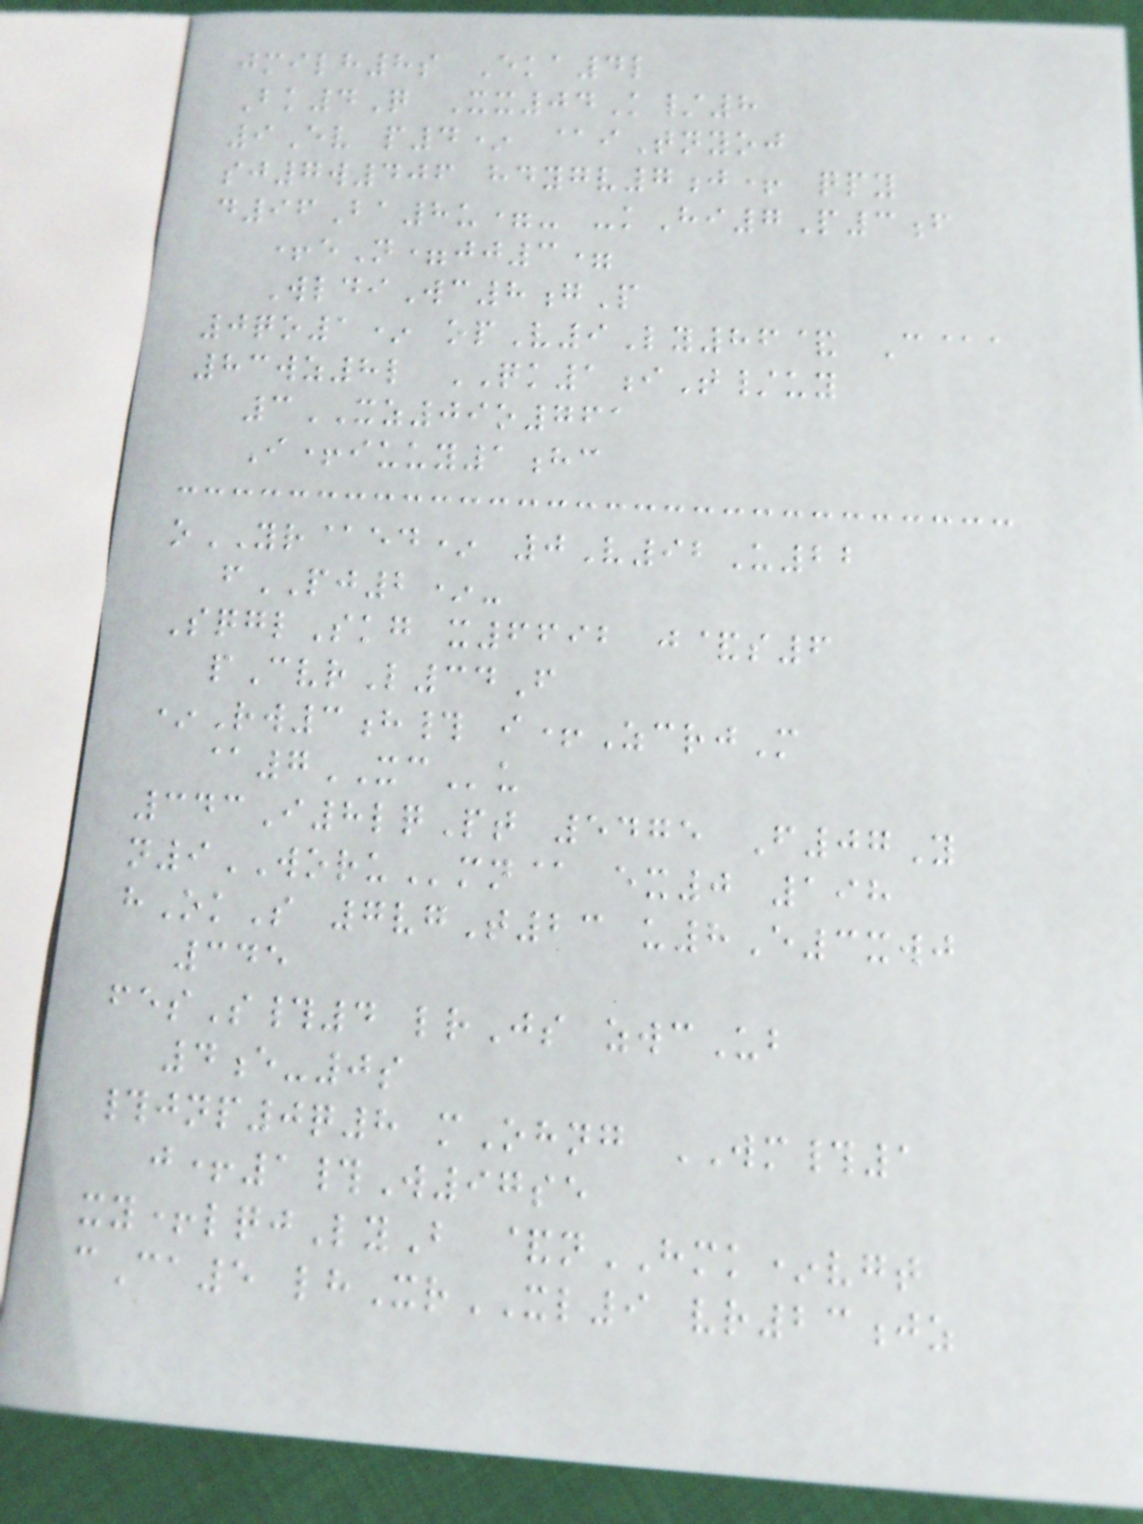jmilh8s Eka4l
Bk4Q Xx04K/8
9Ev p4* @iTnyoj
sj7w406 hdygv7j+ qpy
d96Ba8u=- -kHi7P3f
+eN=jj3=
WldiWc8gP
0qo1* opV9Ly86& C@a
83wz8l QK1iT/uy
3XZ09o761
I+iuuy1hc
oYR@ed* 0V92U22
fPJ2*-
SqglSkg x6692 j&s6
pCvrL34F
*Rw3h# i+ZcrjM
@7XCu
343I8lqPt 5475 F07Y
n9WORUmn@ ex0 198
hOkS 7vgT23 u8E3xwj
345
fesS#4 lrJs zwcUb
4e-0s
#jnp0q8 mOhng WM#1
j+1#W97se
xy+lqjLyB &nHMK*vgt
cCa5 lhXrXL9 vr23jz
